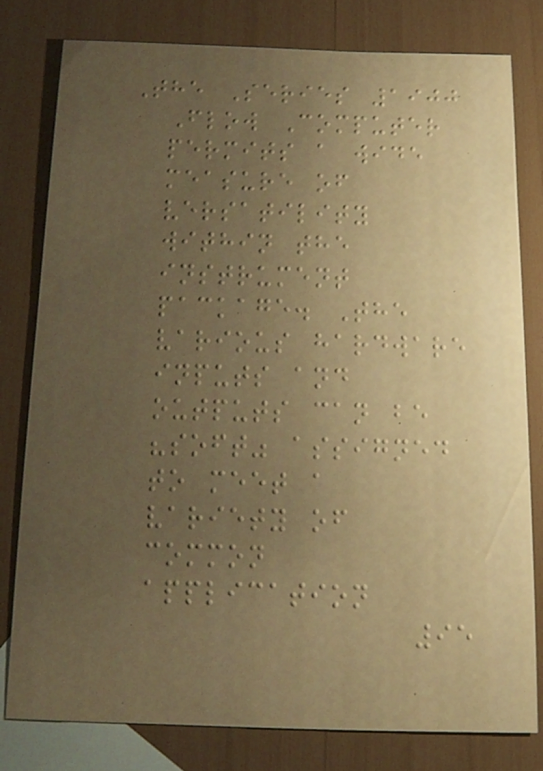The Series 1900
Flow Computer
permits a wide
measure of
versatility
within the
instrument
package. The
various hardware
inputs and
outputs can be
"soft" assigned
to meet a
variety of
common
application
95
